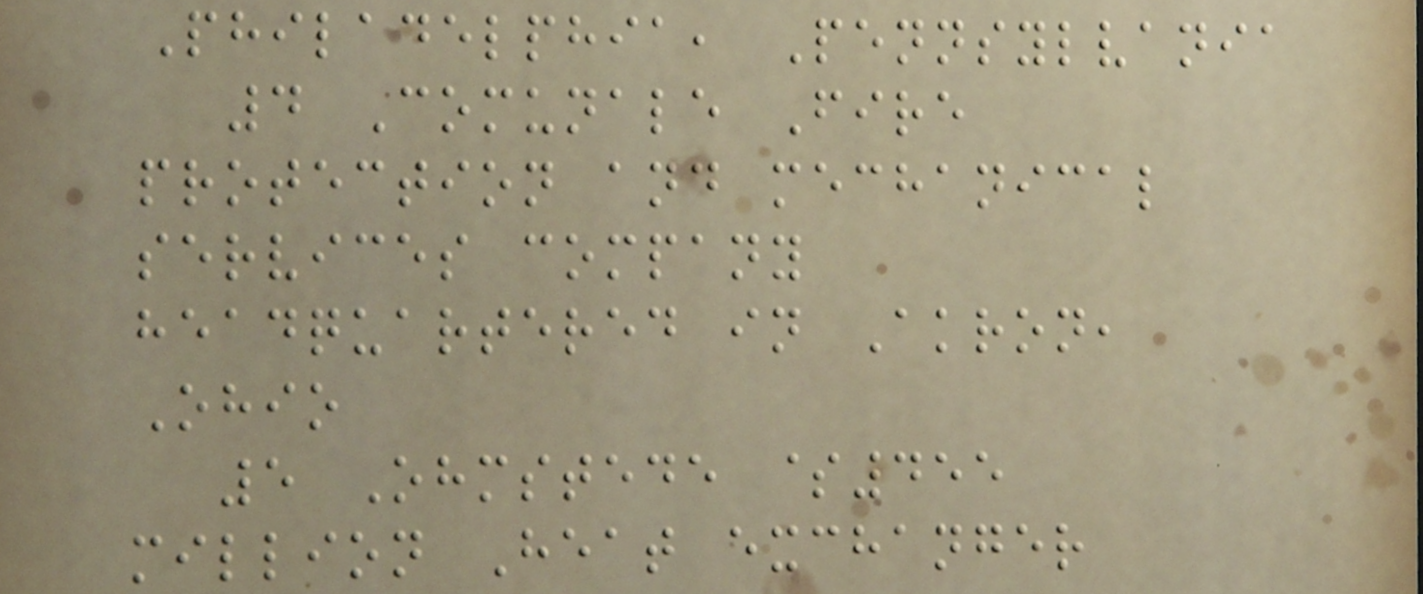Philadelphia, Pennsylvania
4 Comunale Fire
protection and mechanical
services company
headquartered in Akron,
Ohio
5 Ohmstede $455
million Heat exchanger
